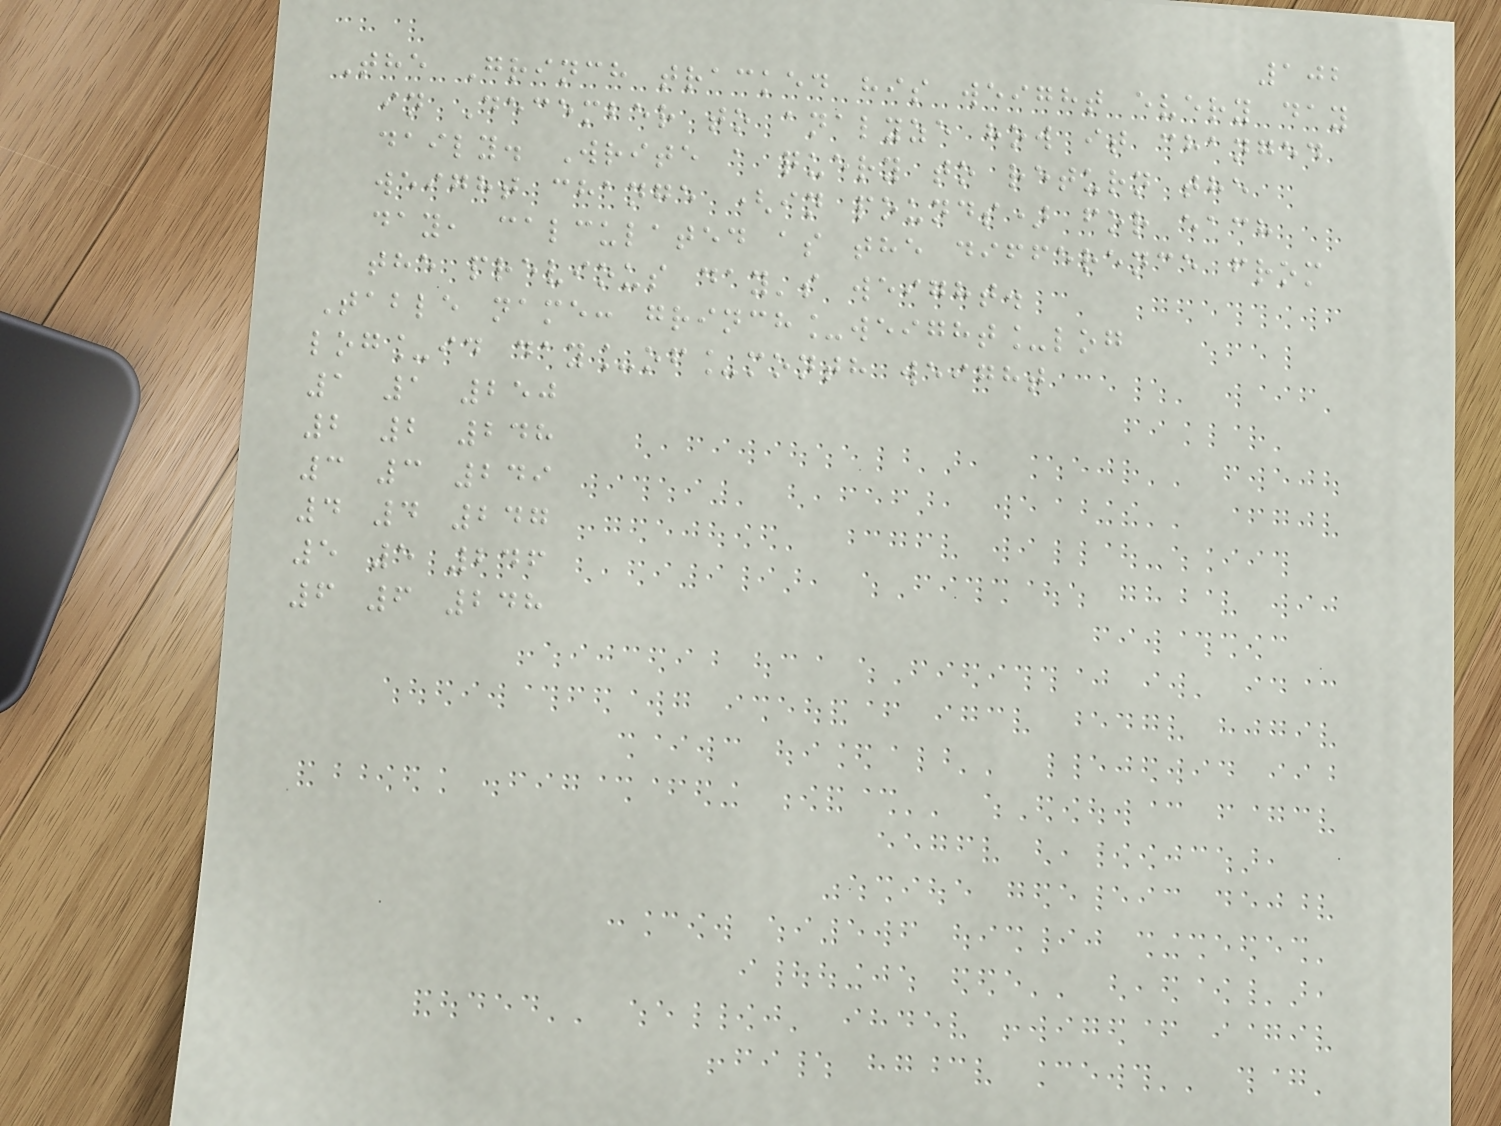102
The Grinch tracked his weight every day
in December to analyze how it changed
daily. Write a query to return the
weight change (in pounds) for each
day, calculated as the difference from
the previous day's weight.
Table name: grinch_weight_log
log_id day_of_month weight
1 1 250
2 2 248
3 3 249
4 4 247
5 5 246
6 6 248
